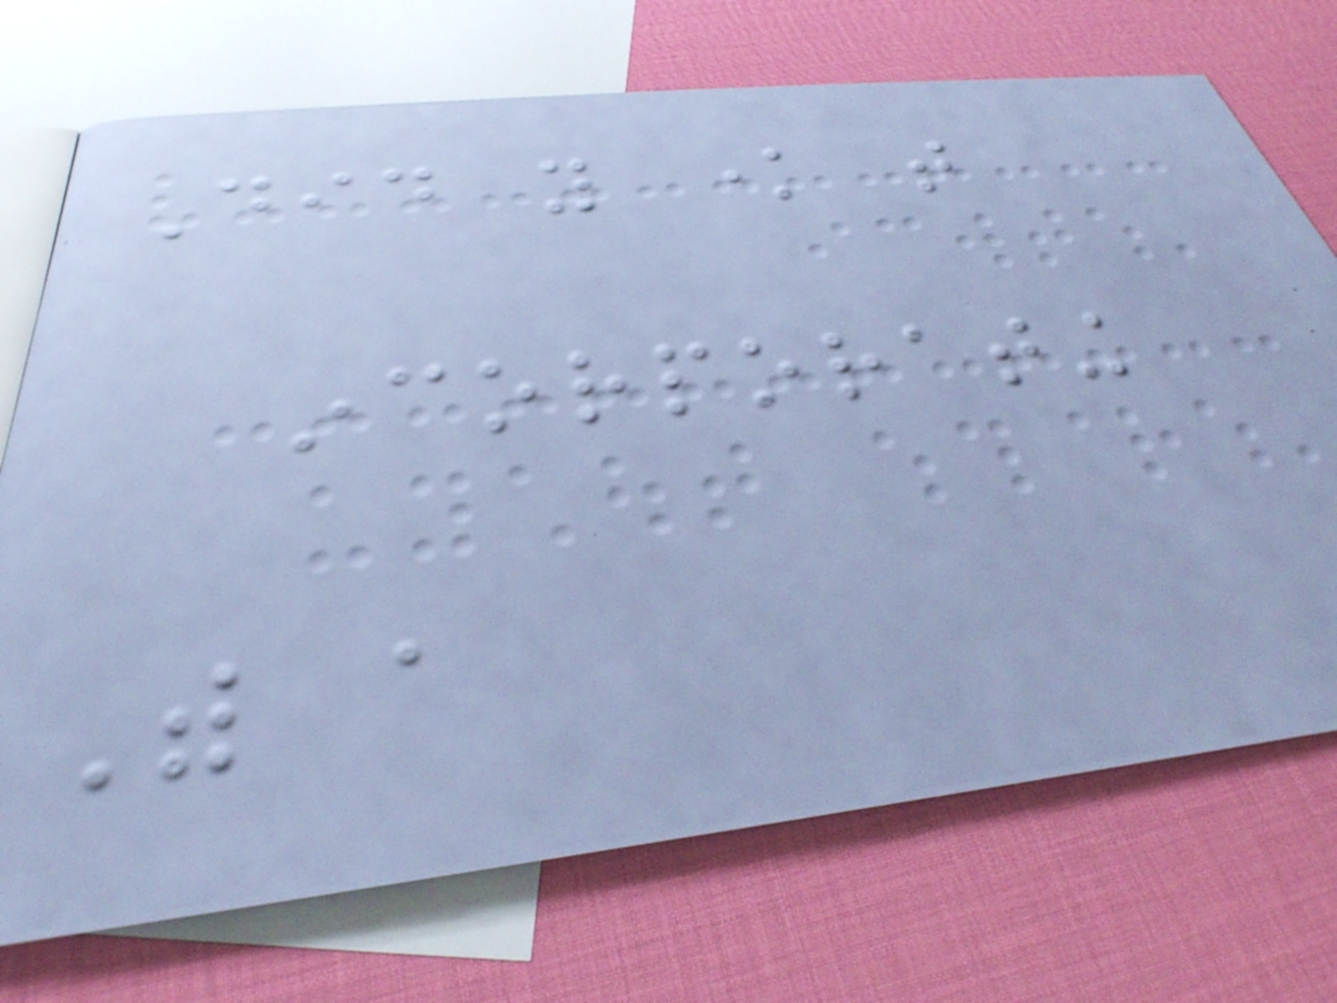Did you know that
incorporating
With a
